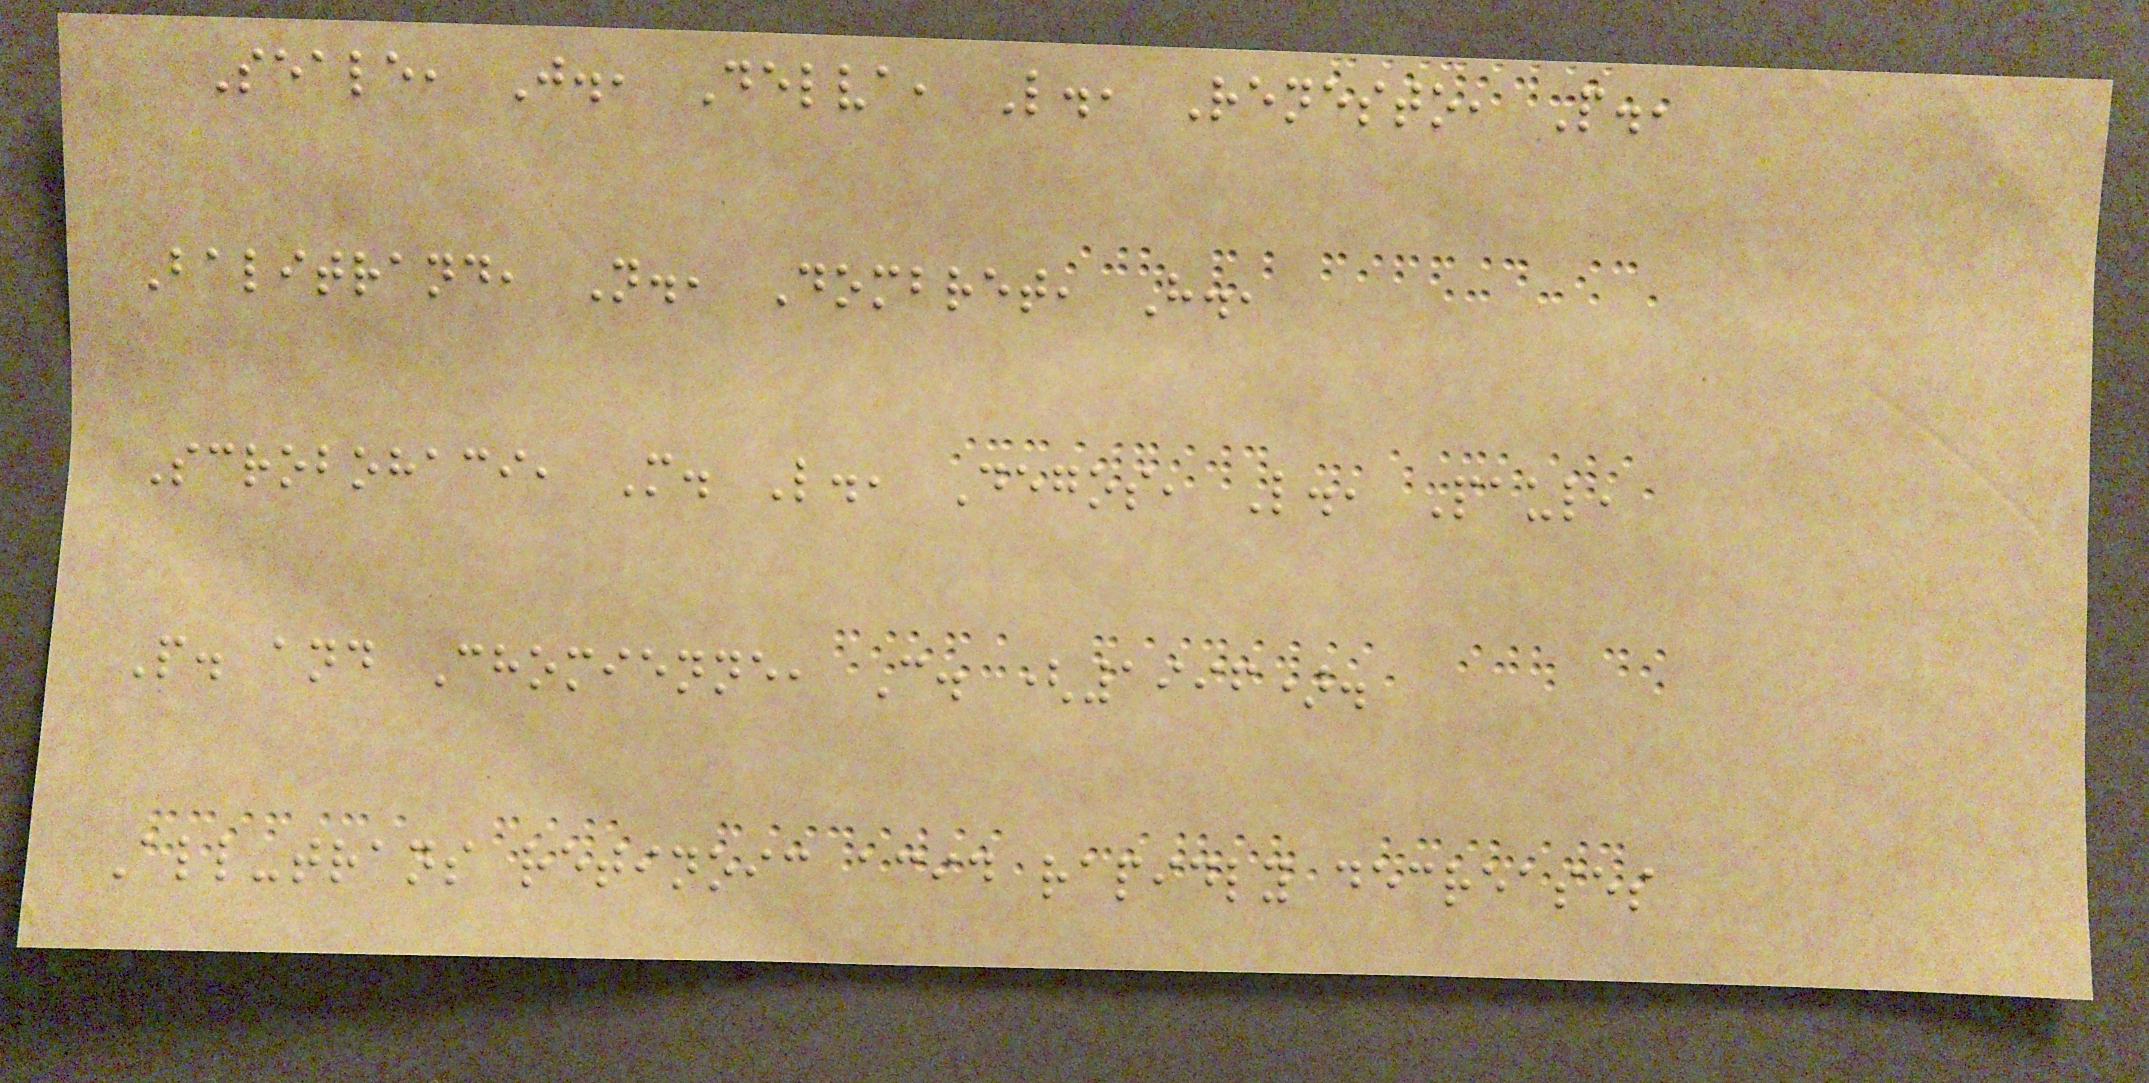Seale, J., Delva, L., Renesto, P.,
Balitrand, N., Dombret, H.,
Scrobohaci, M. L., Degos, L., Paul,
P. and Chomienne, C. (1996).
All-trans retinoic acid rapidly decreases
